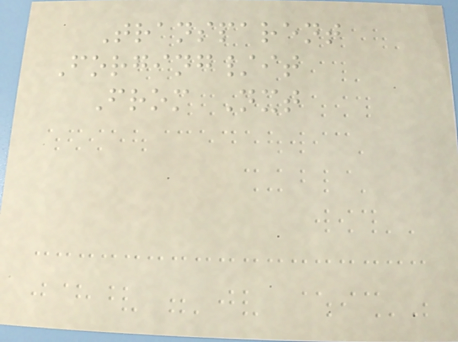Transparent
Forging/it
From Nxt
